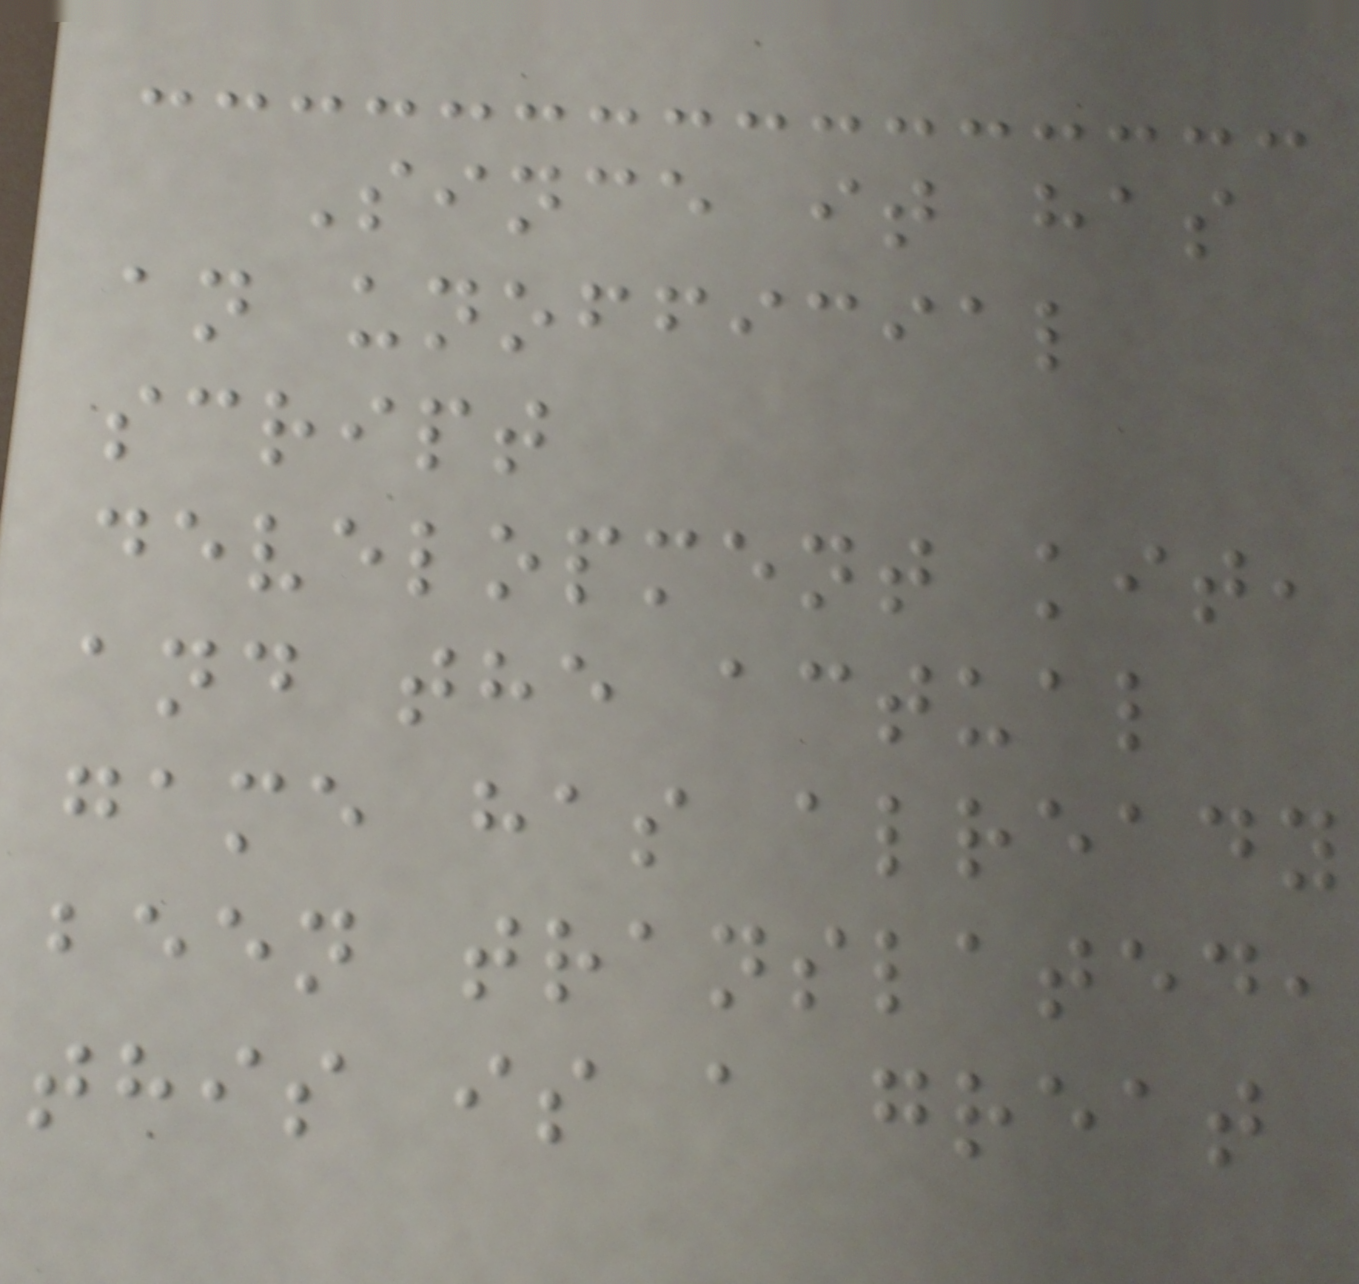Since it has
an unofficial
script
development kit,
and the actual
game has already
been translated,
this is a great
